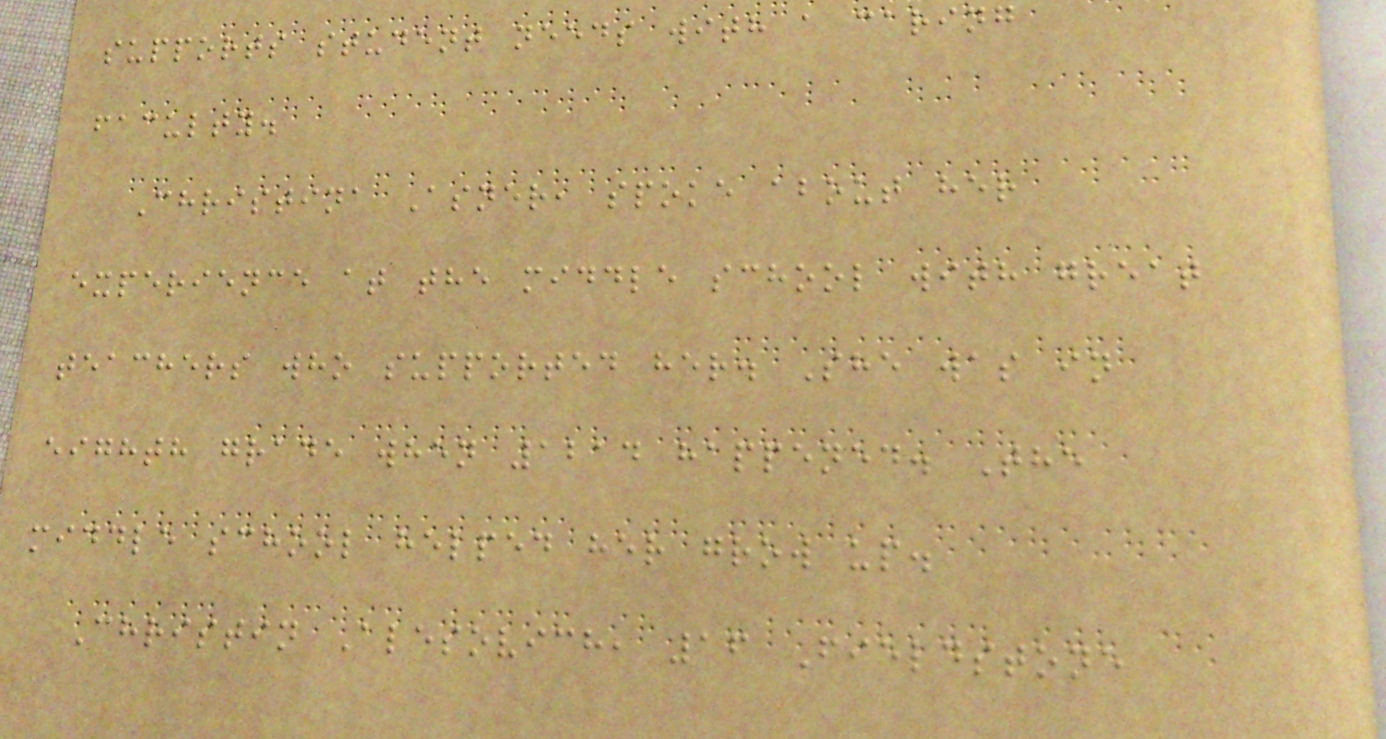supports student needs with a caring
faculty.
Christina Asner, spoke about her
experience at the middle school with great
teachers who supported her. She was in
eighth grade when 1214 happened. The
middle school helped her grow up.
Christin Alesovich, 16 Fieldstone
